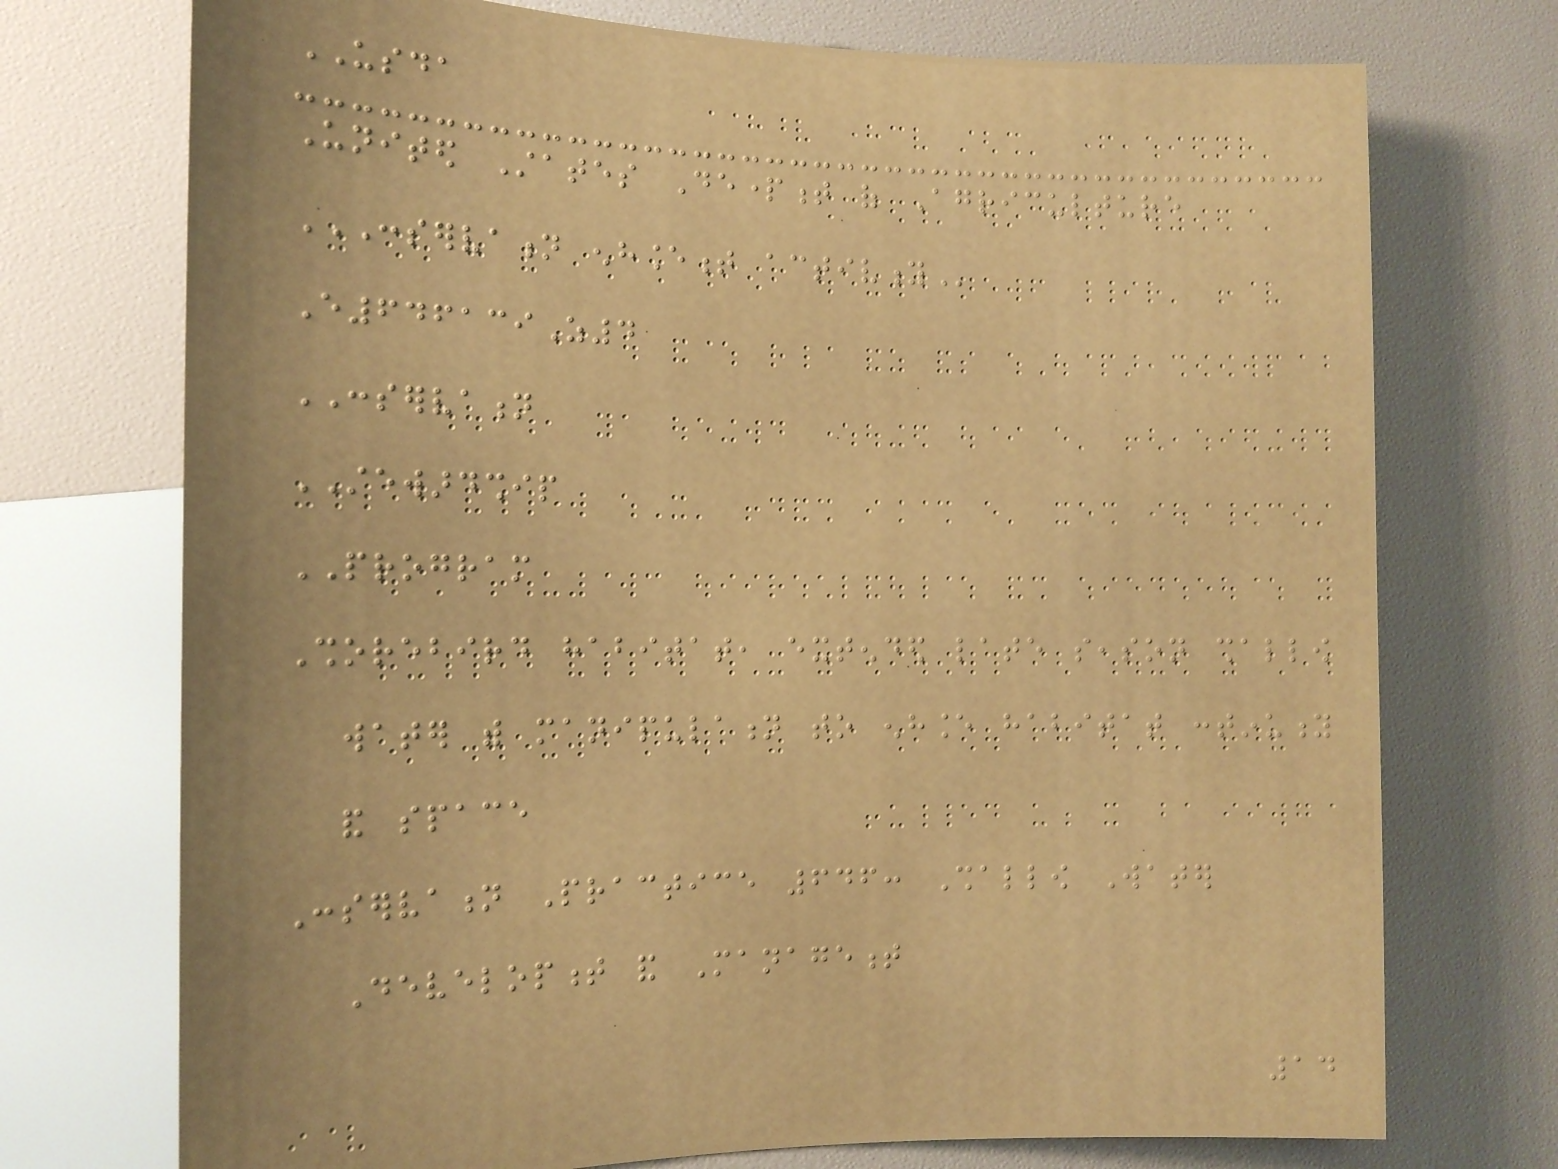USDA
United States Department of Agriculture
CONSERVATION ENHANCEMENT ACTIVITY
E646139Z4
CONSERVATION
STEWARDSHIP
PROGRAM
Shorebird habitat, extended late season shallow
water with manipulation to enhance habitat continuity
and space
Conservation Practice 646: Shallow Water
Development and Management
14
